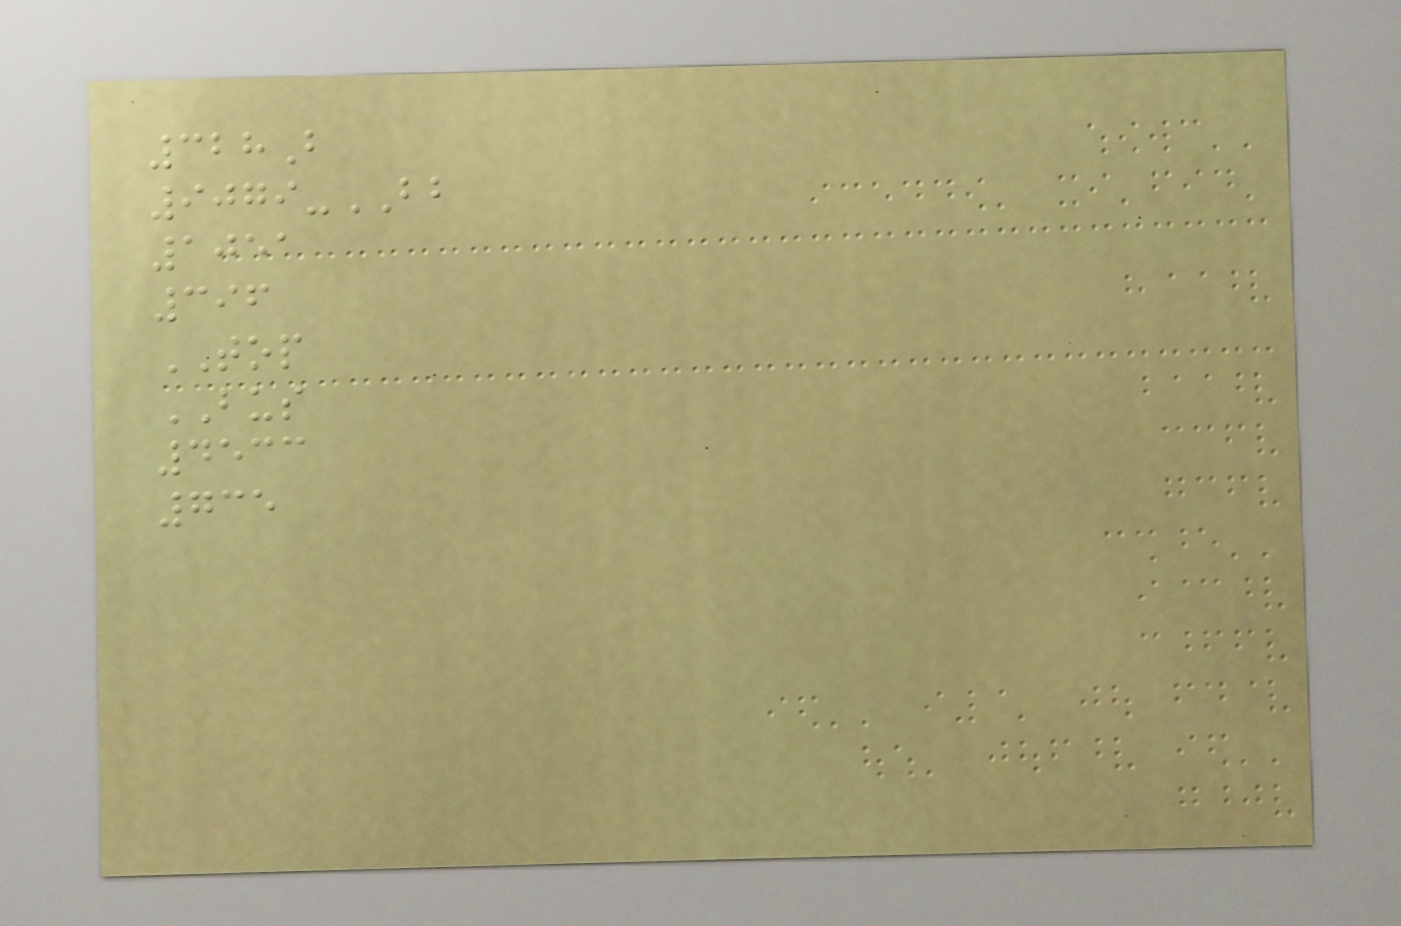328B
9079-BB
1051
396
TOP
BUS
4533
735
